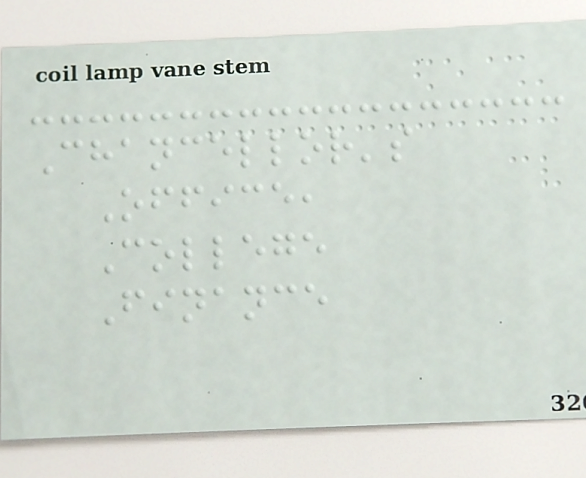Chancellor's
Office,
College
Finance
